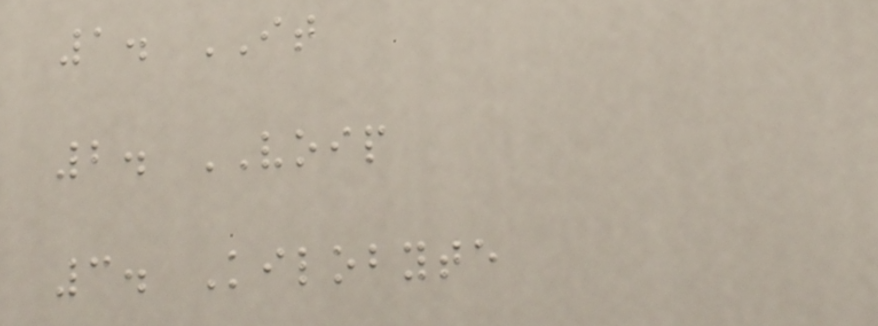1. IT
2. VOIP
3. Kilobyte
